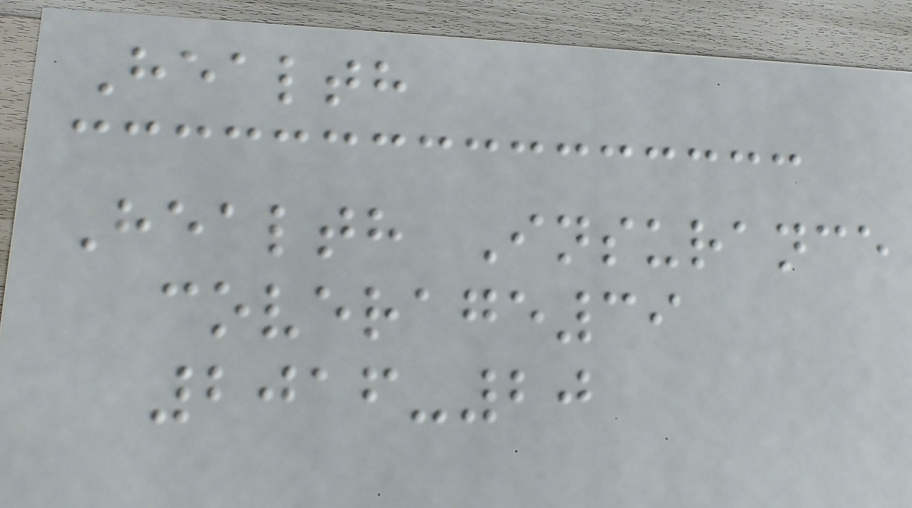Health
Health Insurance
coverage39
2016-20
